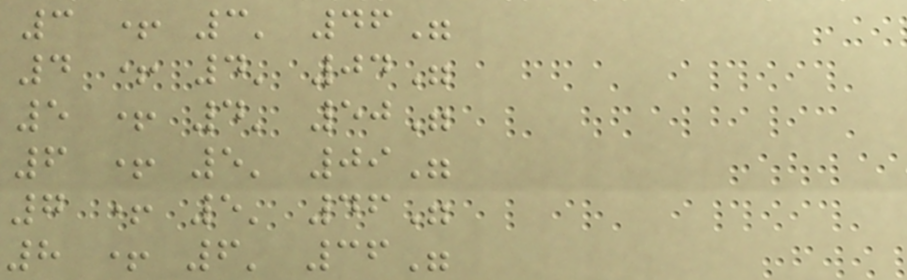3 + 3' 46"
4 + 4' 04"
5 + 4' 50"
6 + 5' 09"
7 + 5' 46"
8 + 6' 36"
